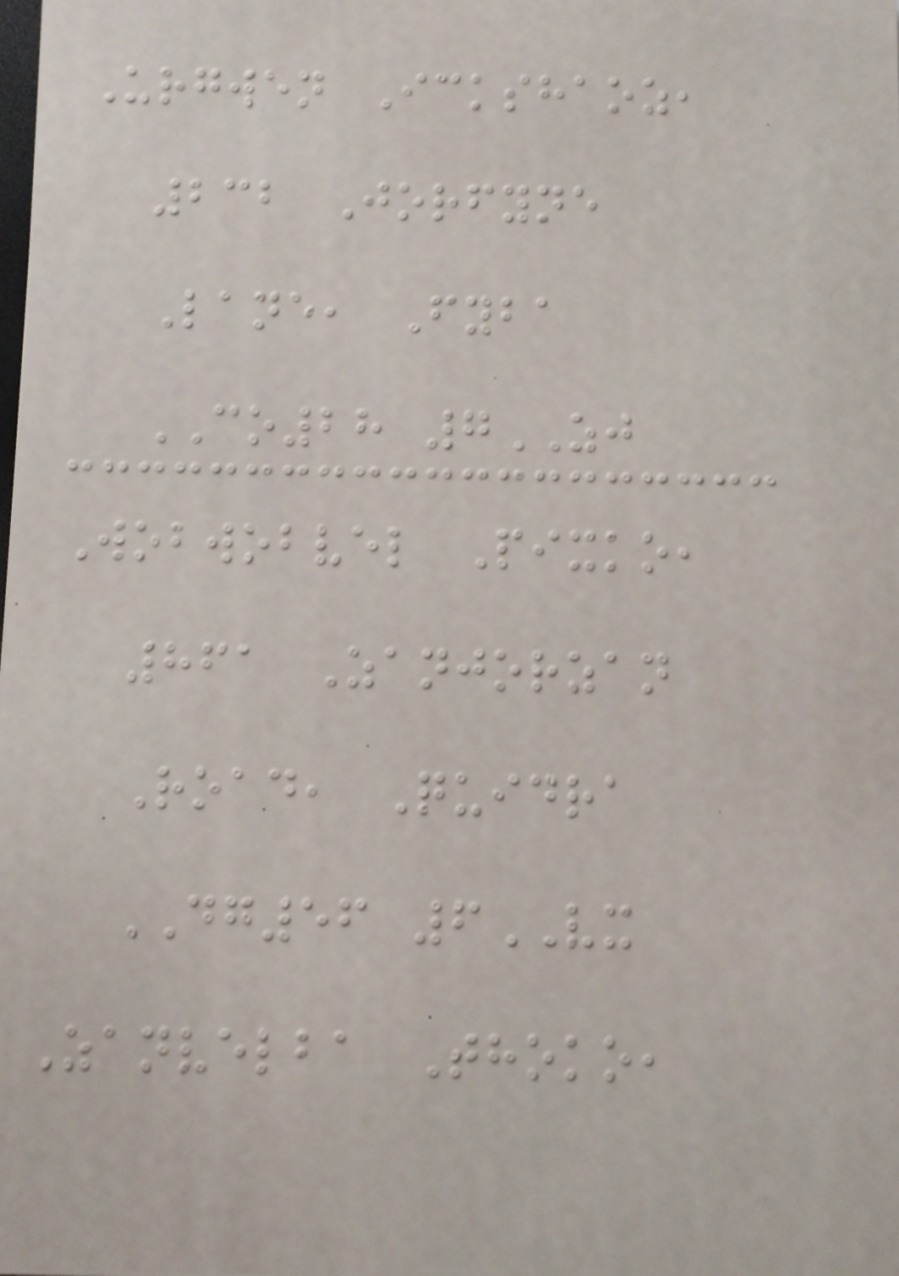Urgwen Ickshaoz,
232 Jorfyne
Lane, Fyba
CO28 7ZJ
Wobwobvel Pixko,
861 Zanjorzan
Road, Quidra
DG56 6VX
Zanvelba Thoko,
